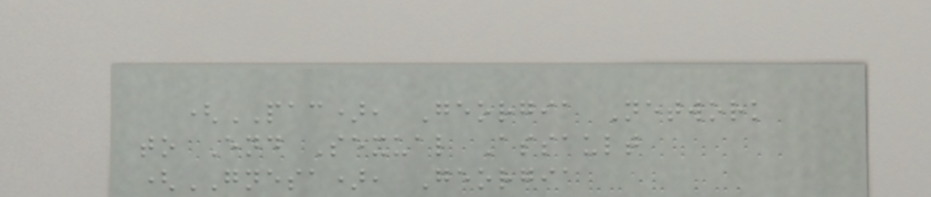(PAC), Georgia Network
to End Sexual Assault
(GNESA), Georgia
